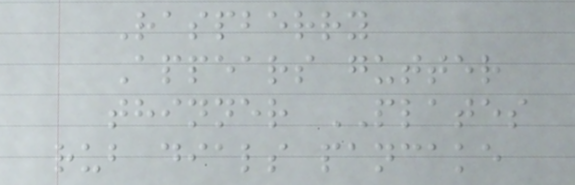Raspberry
Appears gutter
thinner PLATES
rub dials pancake
